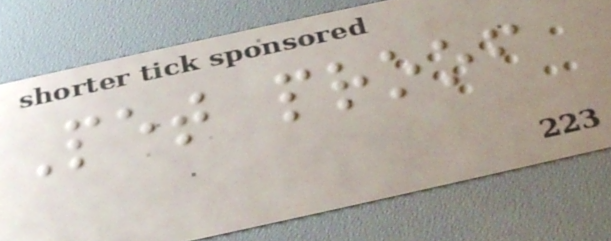Pet proof
